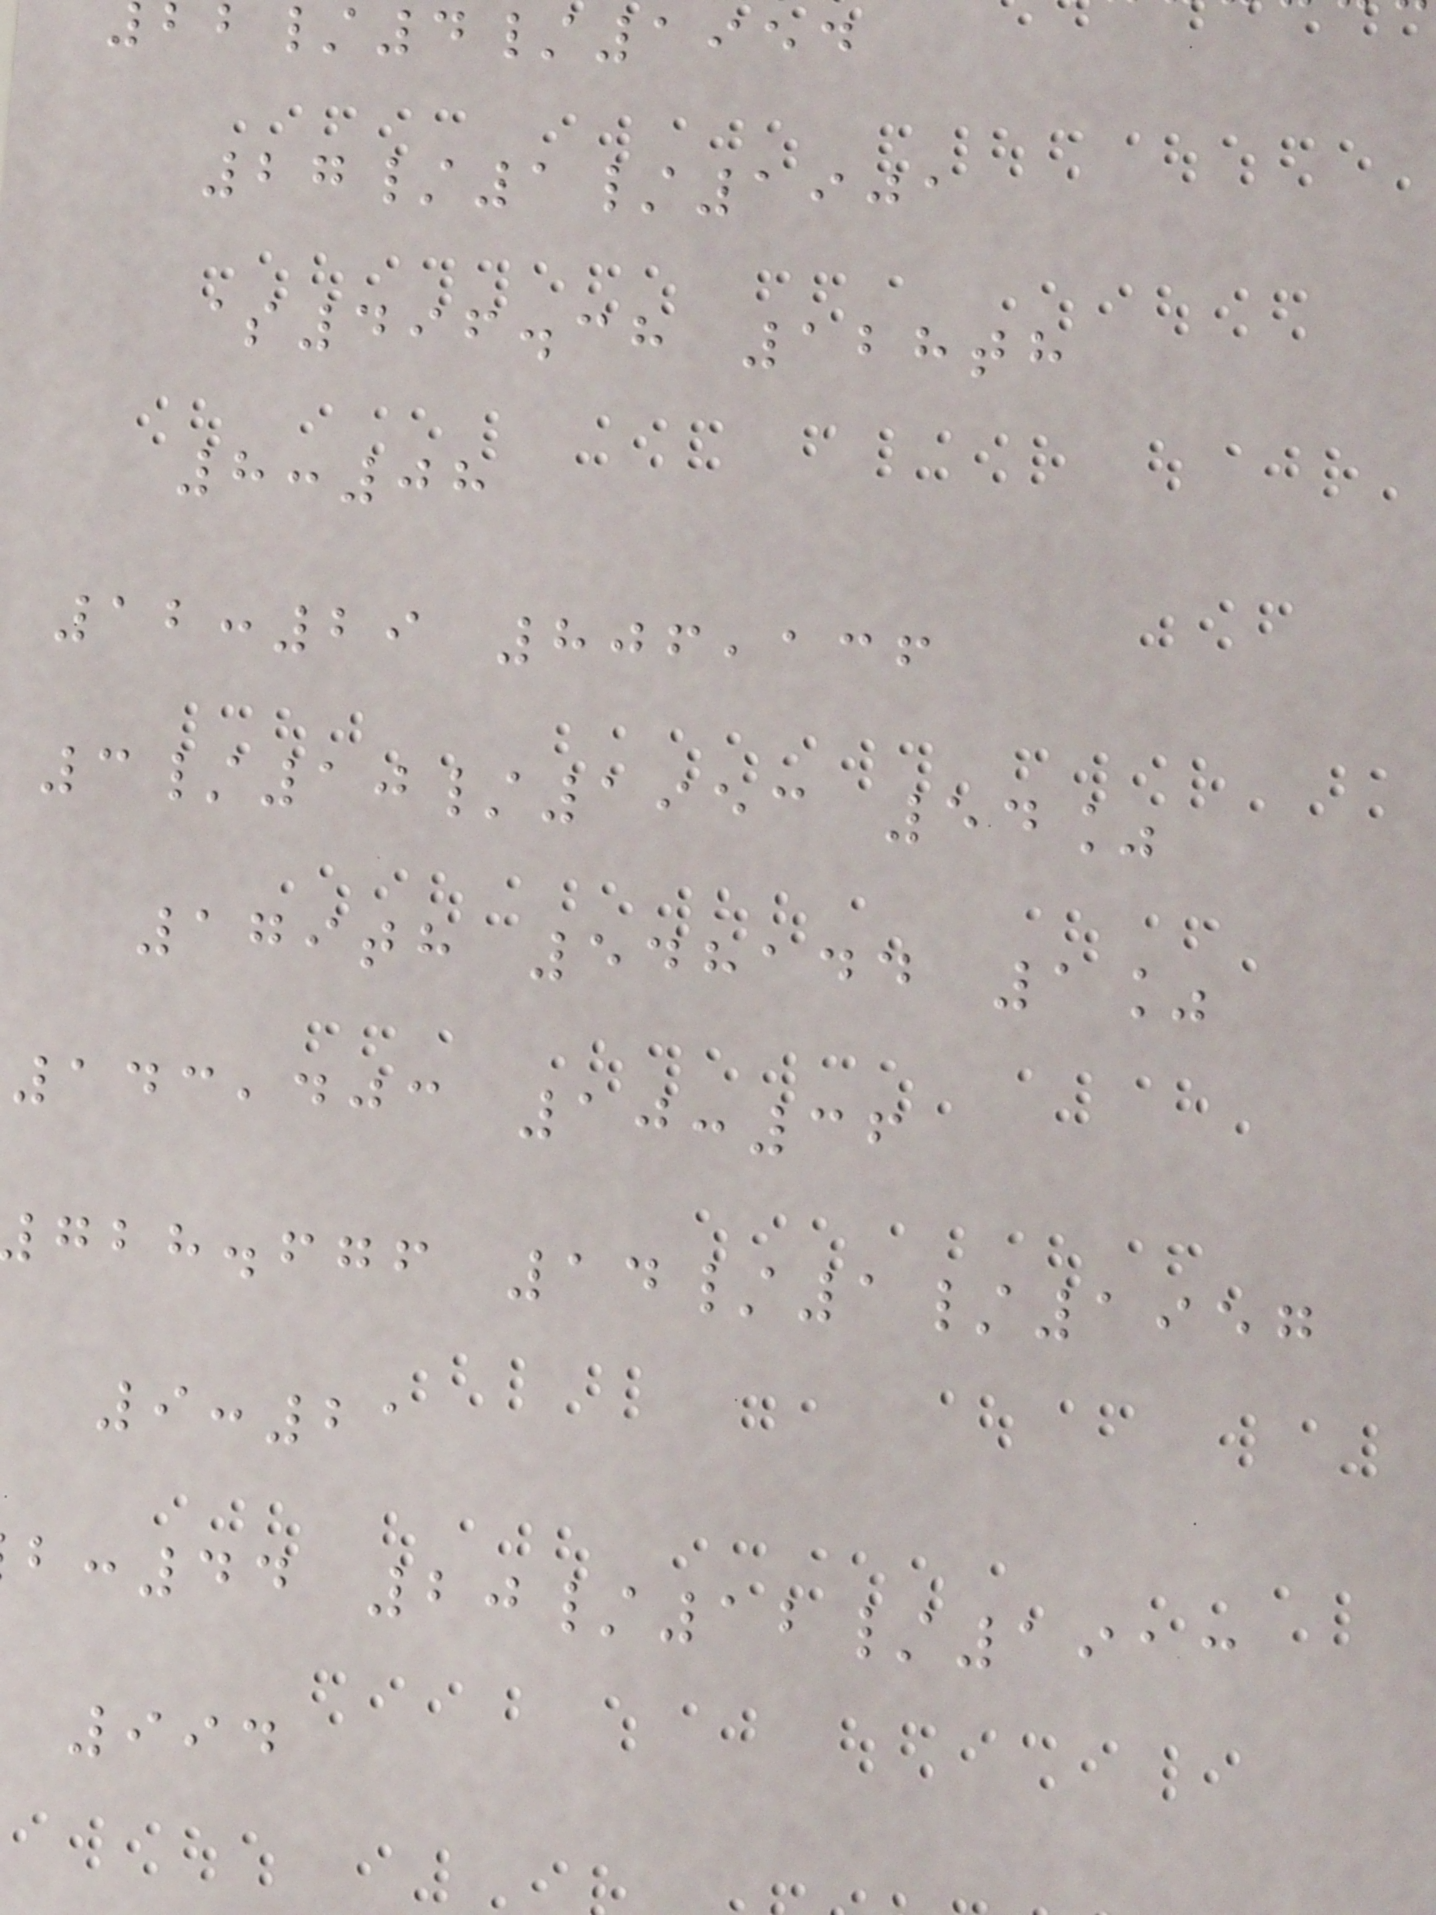/4/1954
27/1/1901
$496.38 128th
8:08
12:29 806,136
3/10/1953 54%
179th 548144 1%
143,403 10:36
gbh.fgf 14/1/1957
9:21
:44 20/12/1913
994
